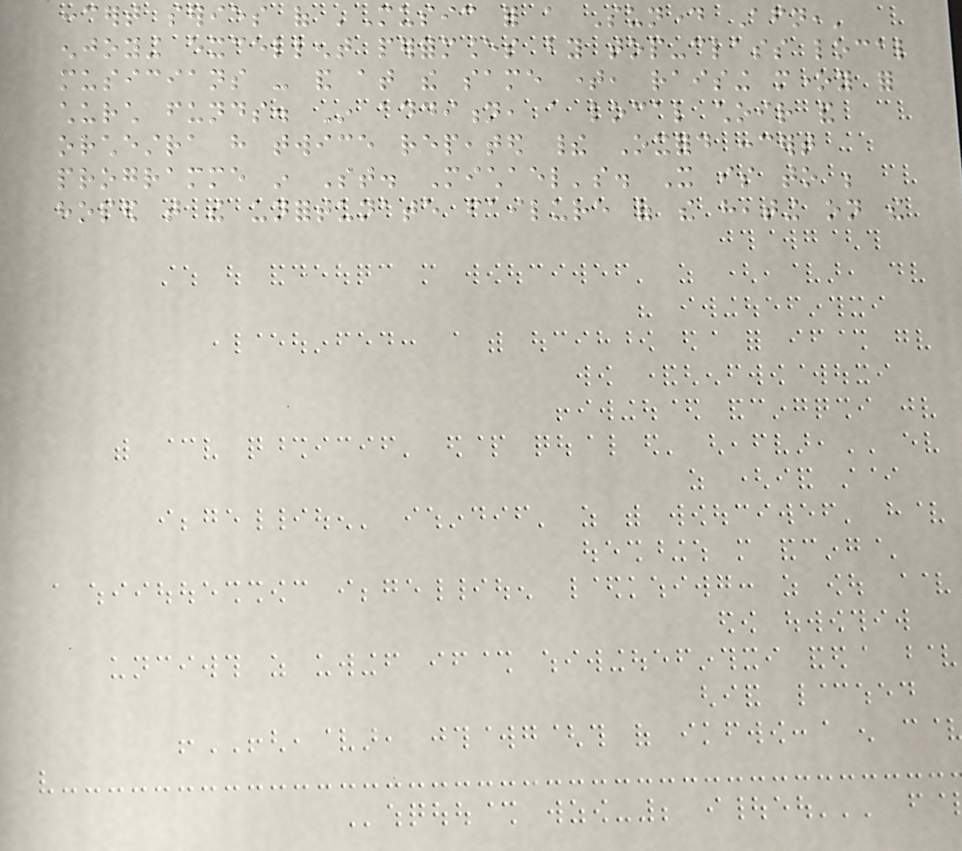concert series of 'Music for a Sunday Afternoon,'
enjoying excellent performances by top-class local
musicians - and at the same time, raising money for
church funds. In addition, a local choir and
orchestra have twice repeated their Oxford concert
programme in St. Michael's. It is to be
hoped that the unfortunate failure of the heating on the
